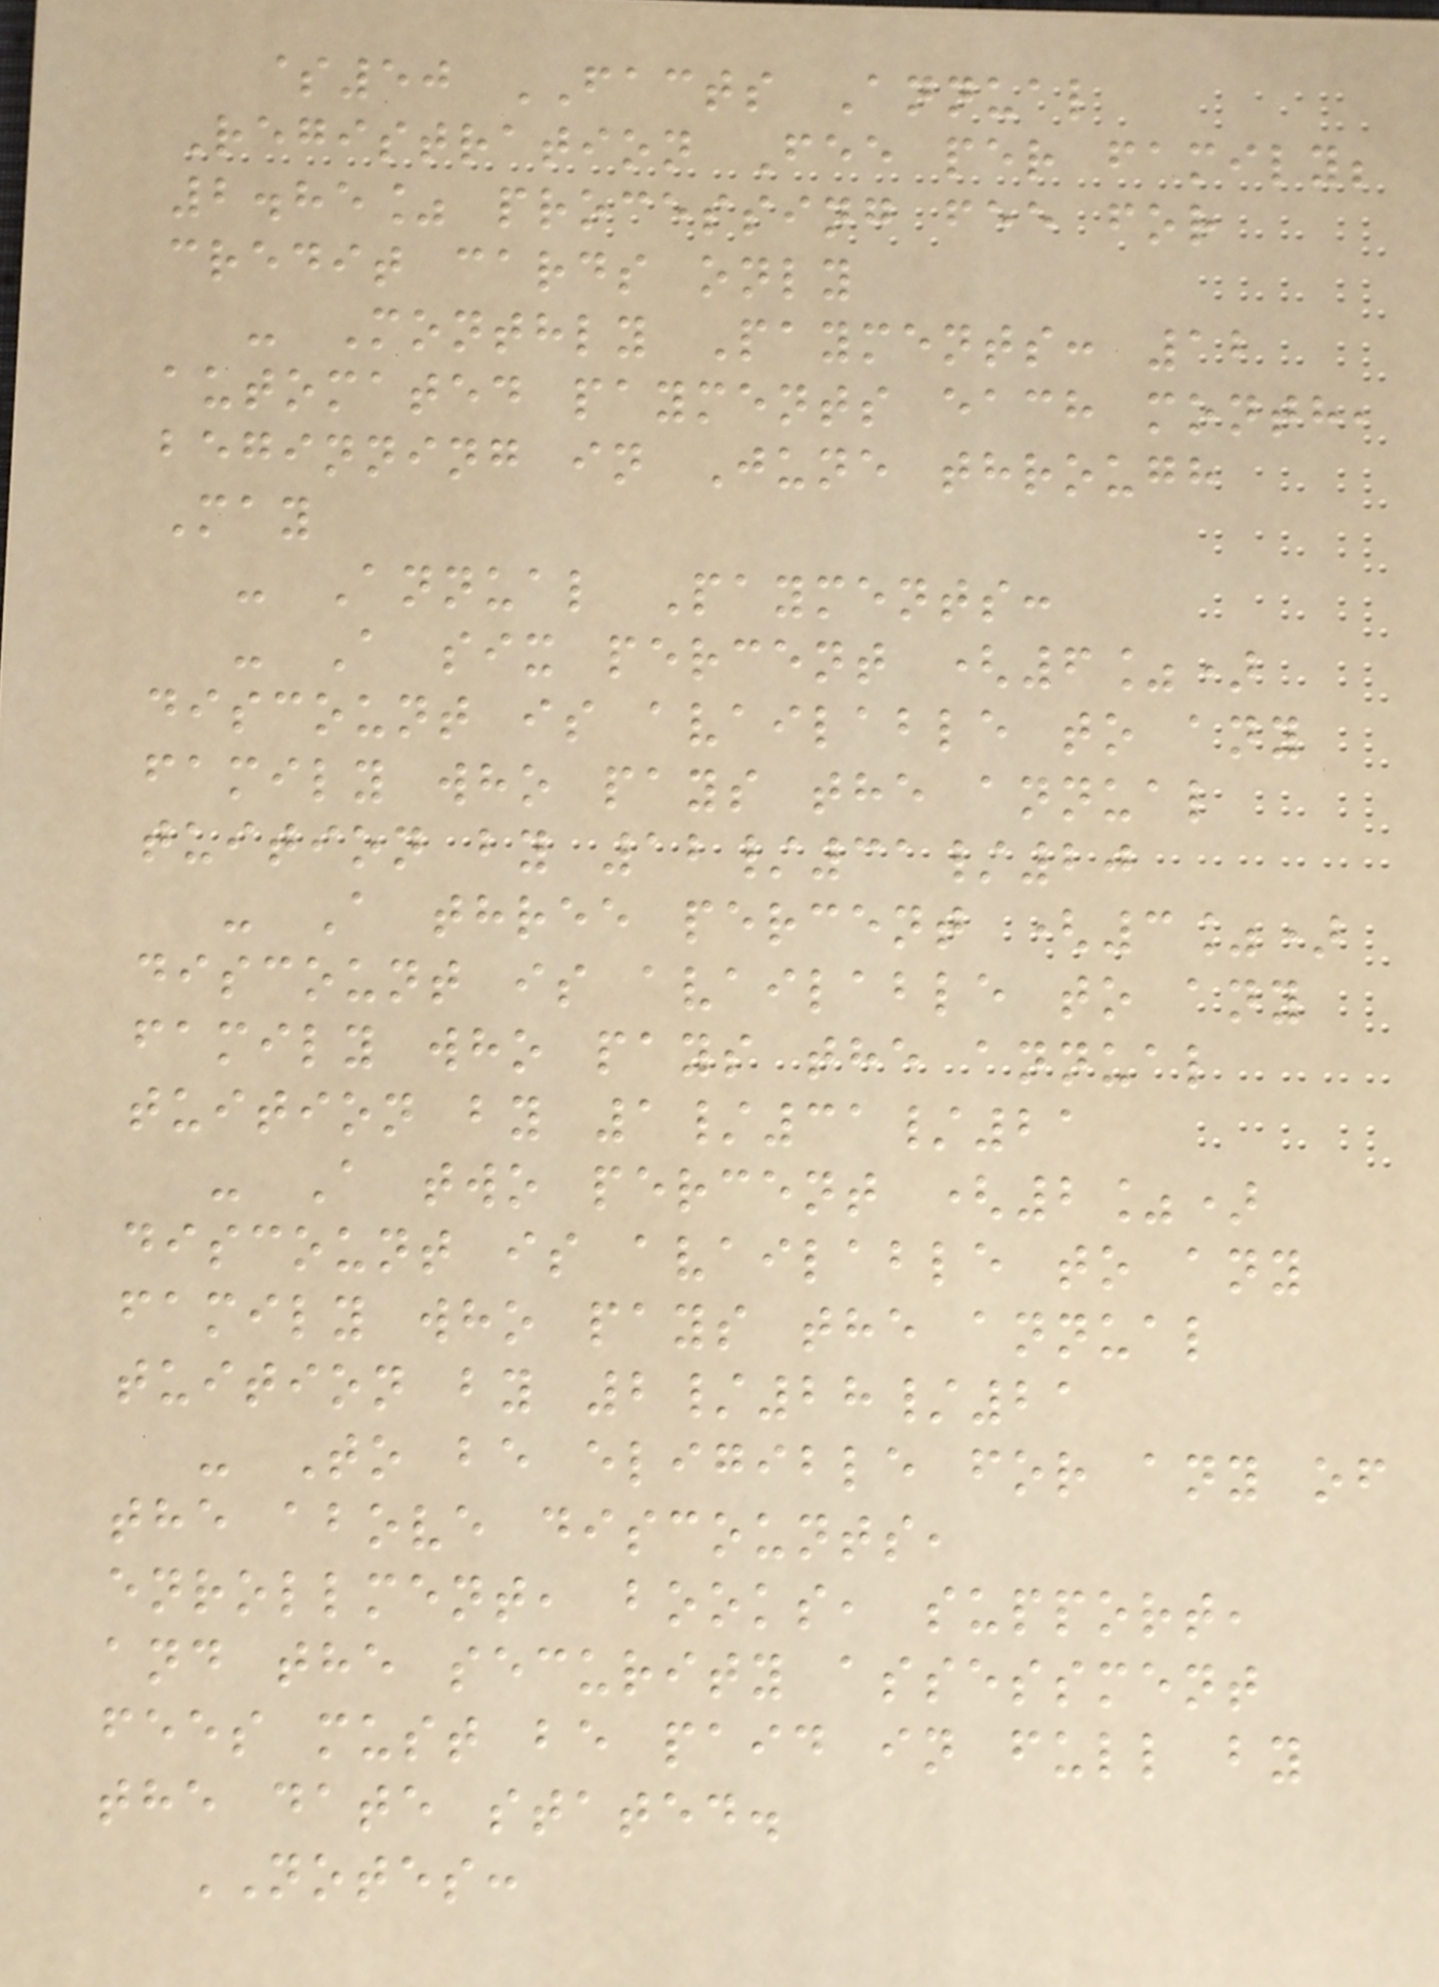$50 FACTS Annual
Registration Fee per family;
2.85% processing fee for
credit cards only
- Monthly Payments: 12
automated payments each month,
beginning in June through
May
- Annual Payments:
- A six percent (6%)
discount is available to any
family who pays the annual
tuition by 12/31/20
- A three percent (3%)
discount is available to any
family who pays the annual
tuition by 1/31/21
- A two percent (2%)
discount is available to any
family who pays the annual
tuition by 2/28/21
- To be eligible for any of
the above discounts,
enrollment, books, support,
and the security assessment
fees must be paid in full by
the date stated.
NOTES:
